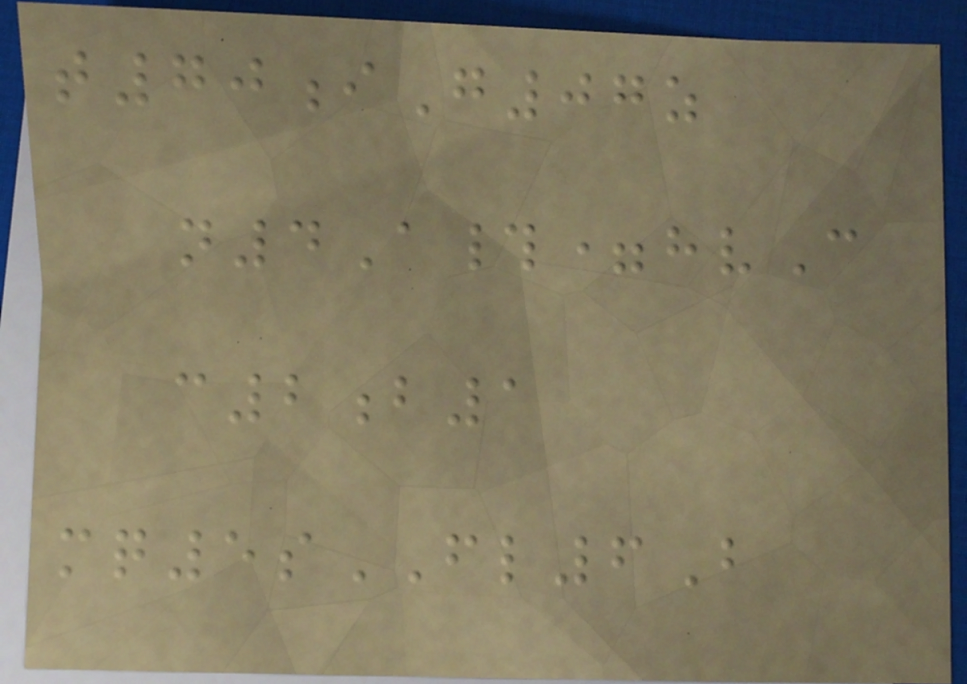t70iG07z
n4A#=hvC
c2b1
mq5sFL6B
